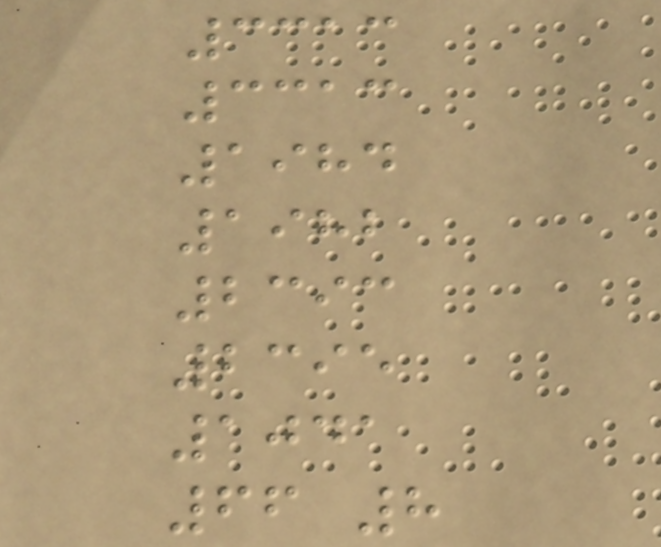3313
3313
1984
1982
2393
2395
1041
66 8
